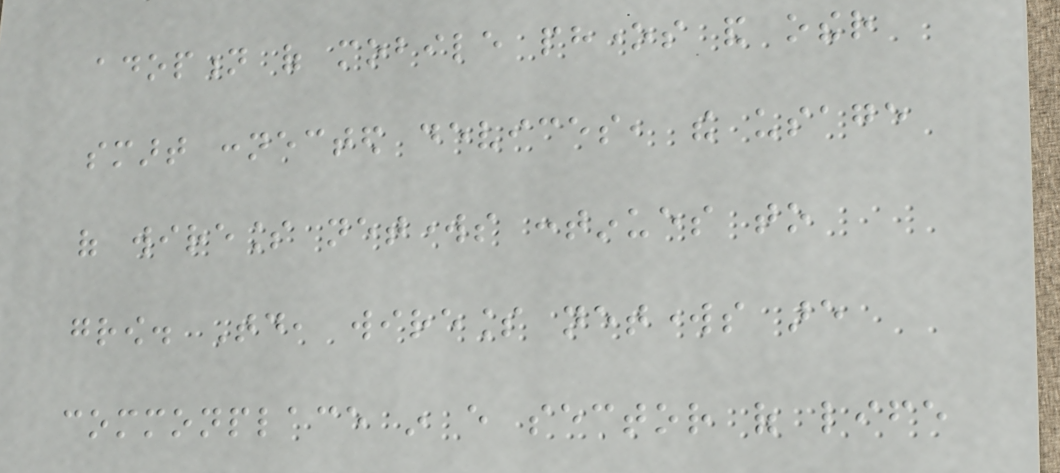adoption of mobile phones and other
smart connected devices, the usage
of wireless networks continues to
grow. Today, wireless networks are
commonplace in every sector of life
